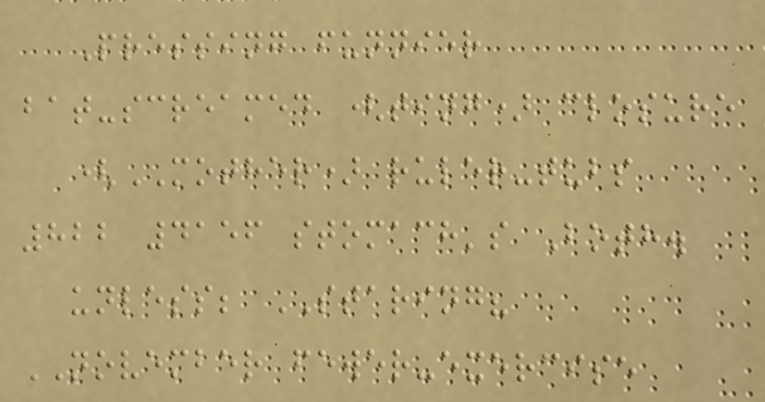Pressing funnier
bat-screamed (ting) closure
(MOTHER) ruler-tubs
822 4156 stomach's Both.
unless; STARING?
NOVEMBER fewer-exercise
